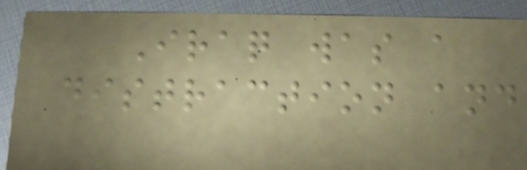Iraq was a
distraction and
